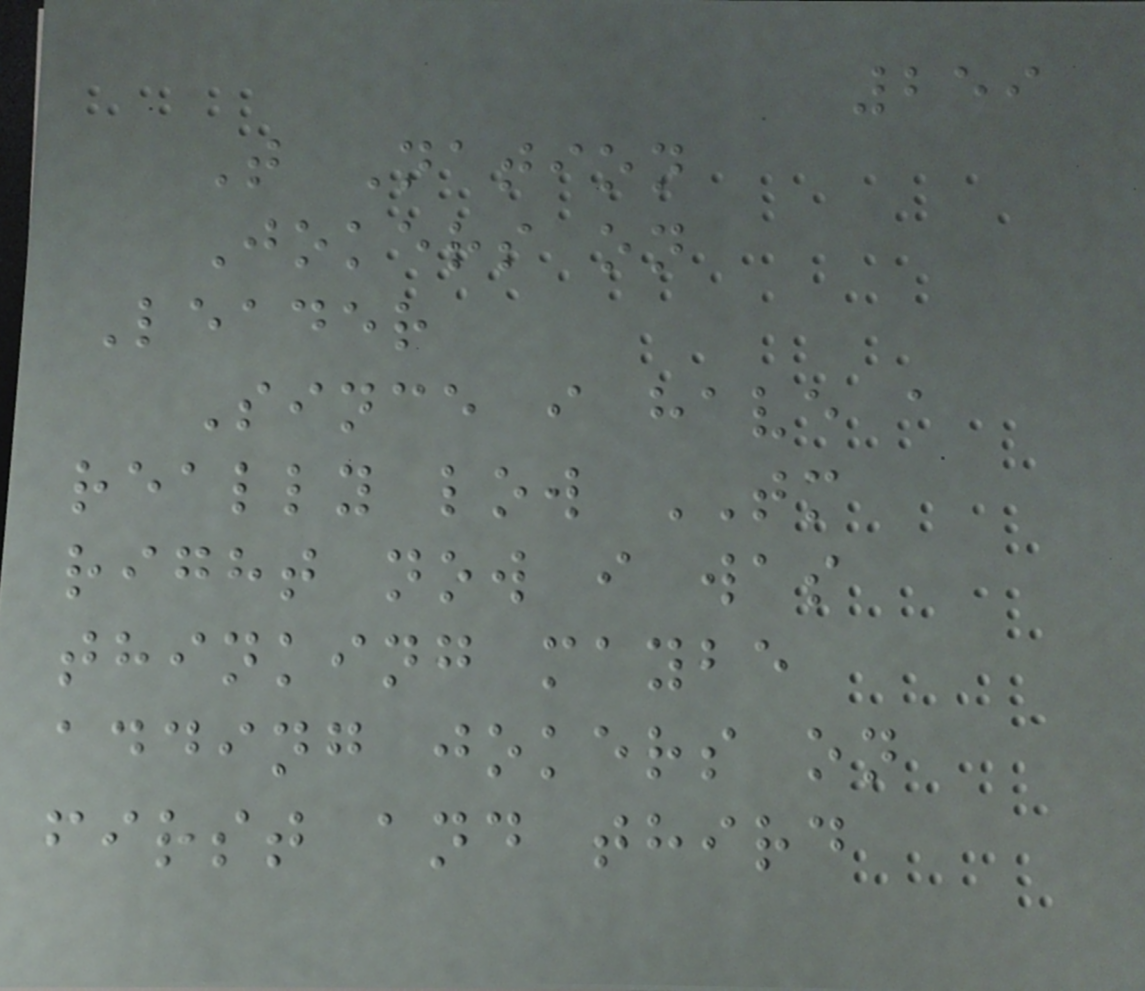259
T Nation
Jokers on
Leader
Since i have a
really low TM
right now i was
thinking maybe
adding jokers on
first and third
